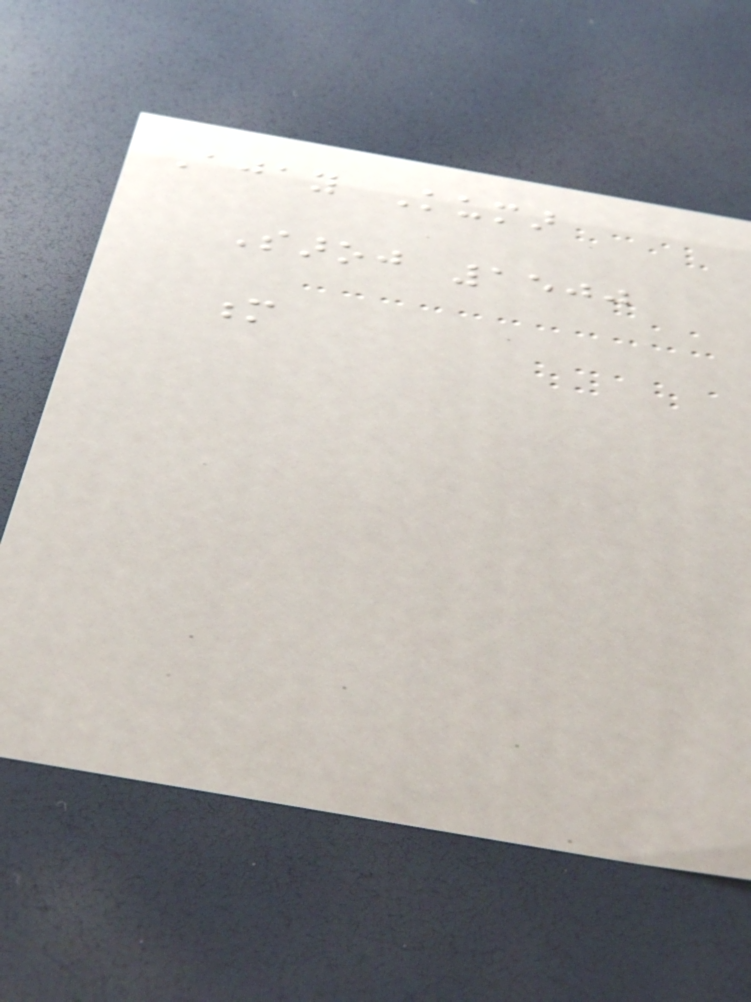Ajay Kumar
Saroj 1500
m
